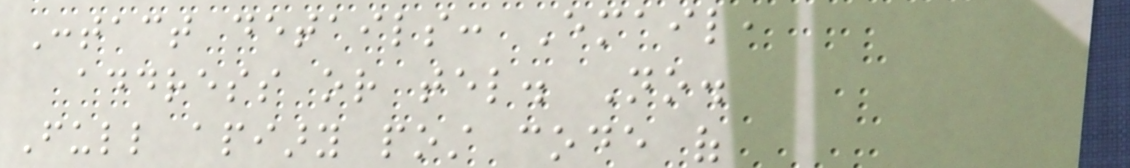Contact details: Email,
address or tel. No.
Full apiary post code of
